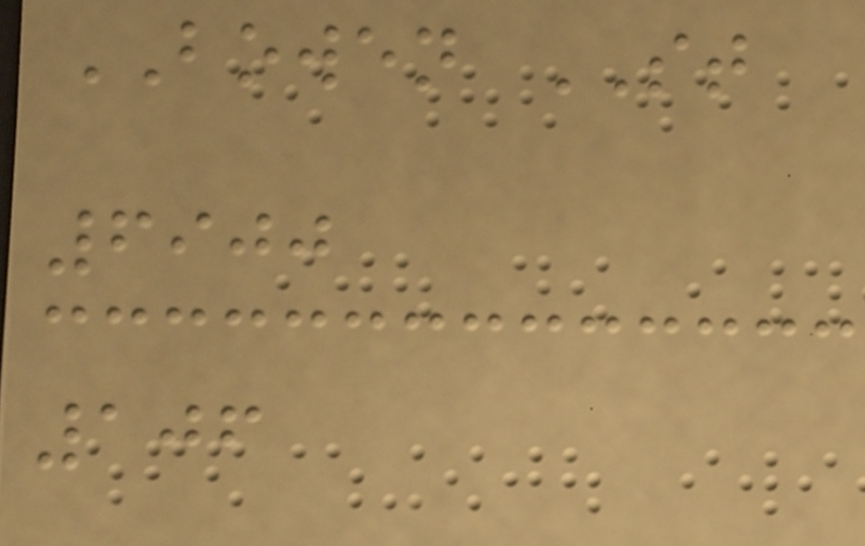BOWEN ST
6900
106
